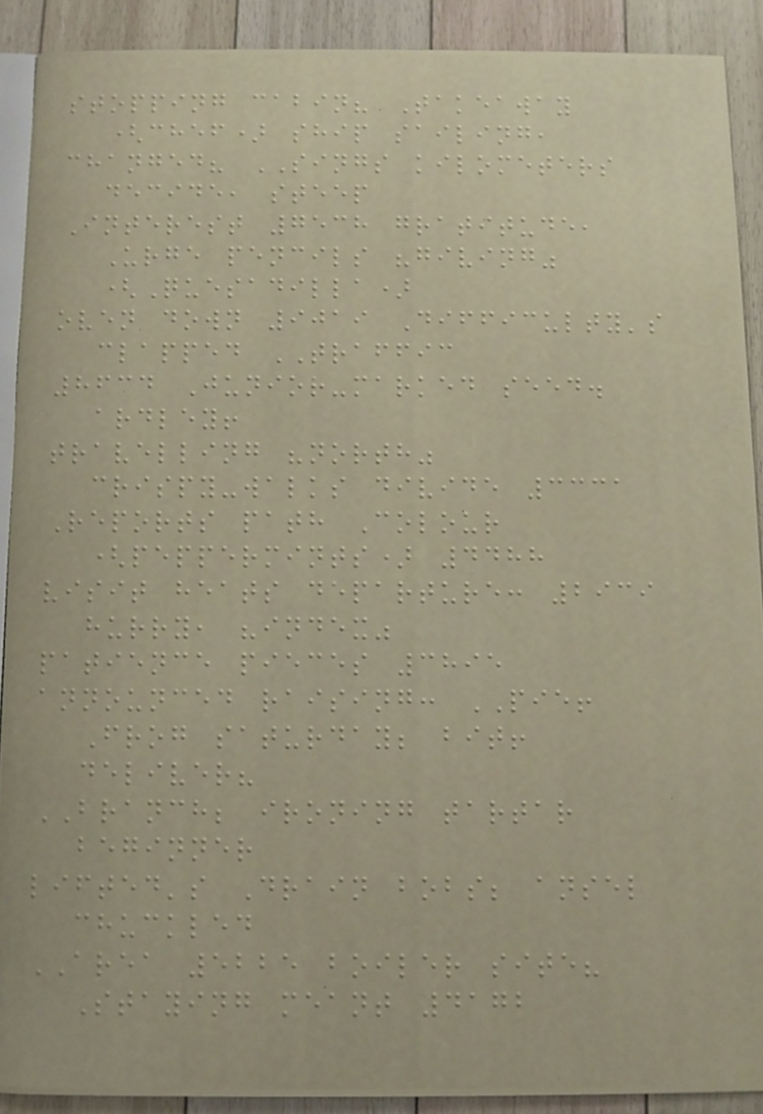stopping cabin? Takeaway
(chef) ship sailing,
changed? SINGS kilometers
decide, steep
Interest 7538 gratitude,
Urge pencils "giving"
(Quesadilla)
oven down 9019 Difficulty's
clapped TRAFFIC
8634 Junior-marked seed.
ardley!
travelling "north"
crispy-walks divide 3331
Reports path Colour
(peppermints) 4488
visit heats departure: 2939
hurry, "index"
patience pieces 3895
announced raising: PIE!
Frog saturday; bit!
deliver?
BRANCH; ironing tartar
beginner
lifted's Drain bobs; ansel
chuckled
AREA 5225 boiler site?
Staying meant 4172
